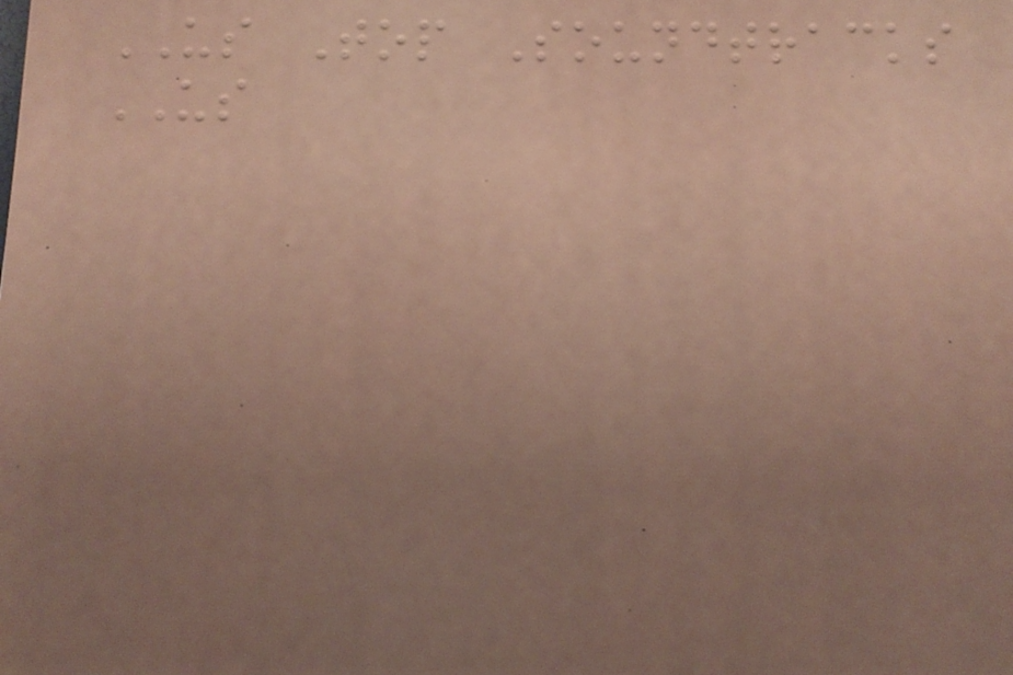US Top Soundtracks
US
